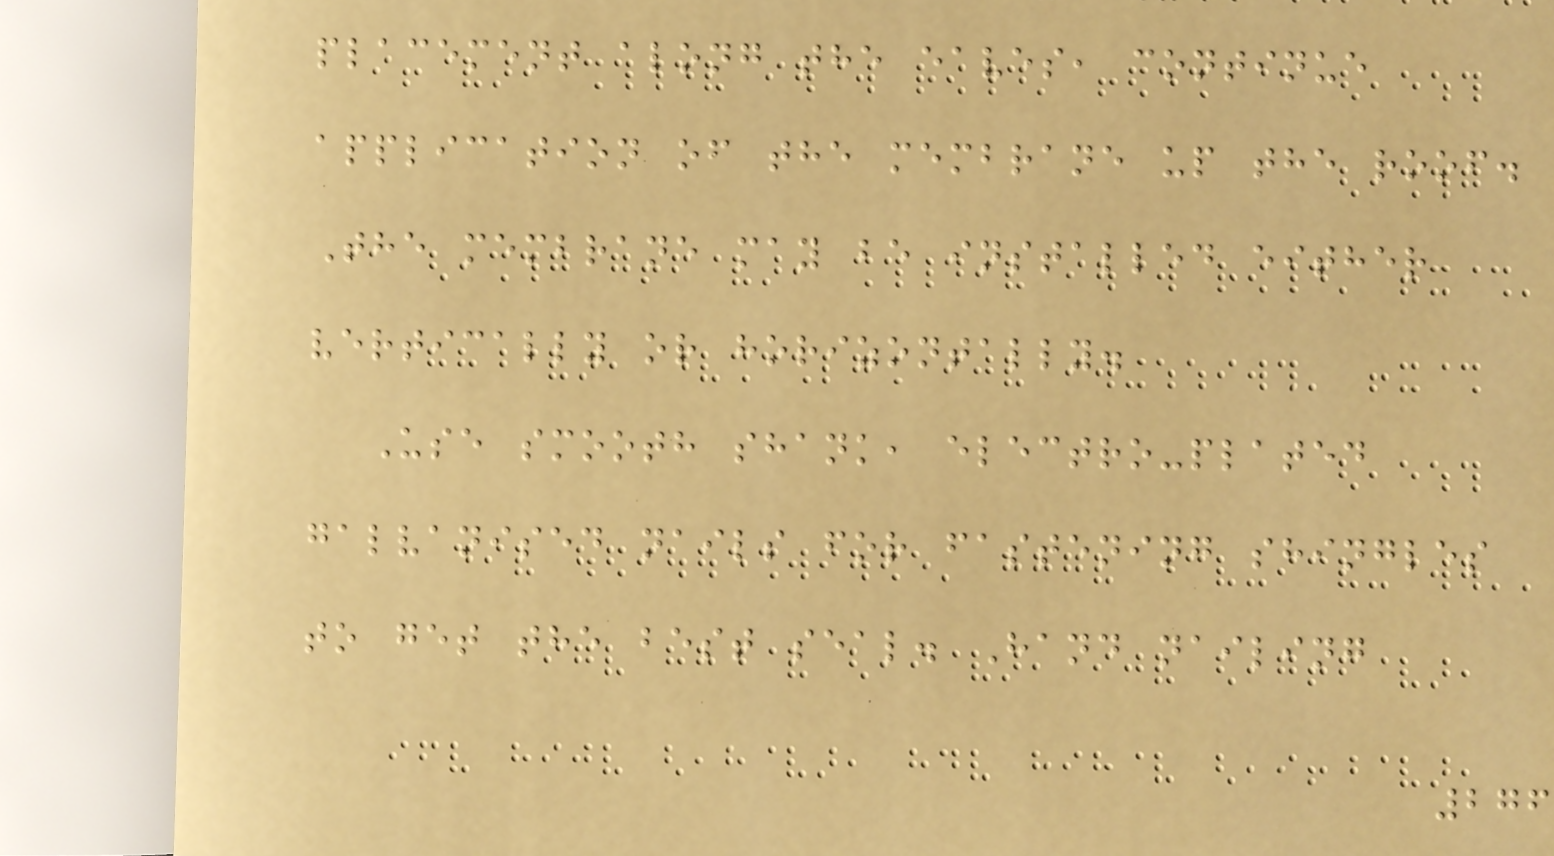placement along the eaves, continue
application of the membrane up the roof.
The membrane may be installed either
vertically or horizontally.
Use smooth shank, electro-plated
galvanised nails for fastening shingles
to get the best seal. Hand nailing
276
